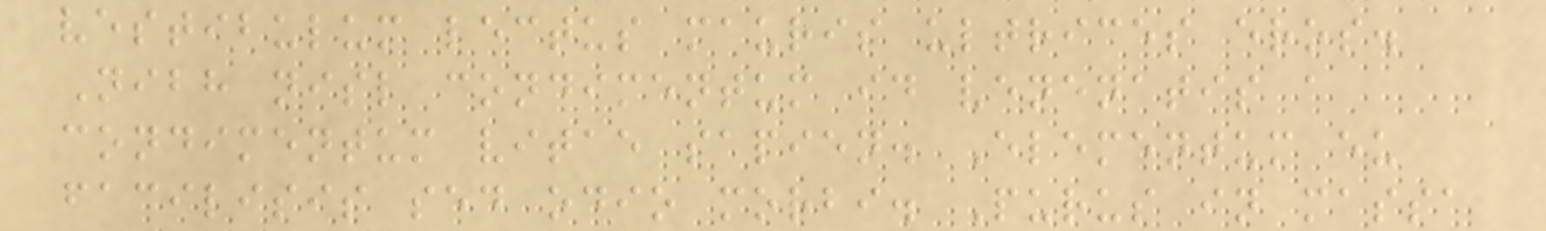vestibulum lectus mauris ultrices eros.
Nibh nisl condimentum id venenatis a
condimentum vitae sapien. Elementum eu
facilisis sed odio morbi. Purus in massa
